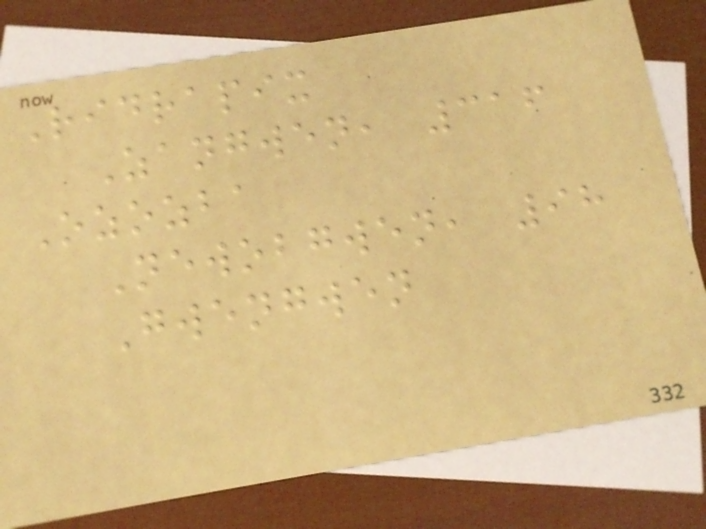Ridrapix
Zangwen, 316
Ozozba
Newobgwen, 98
Gwengwen
